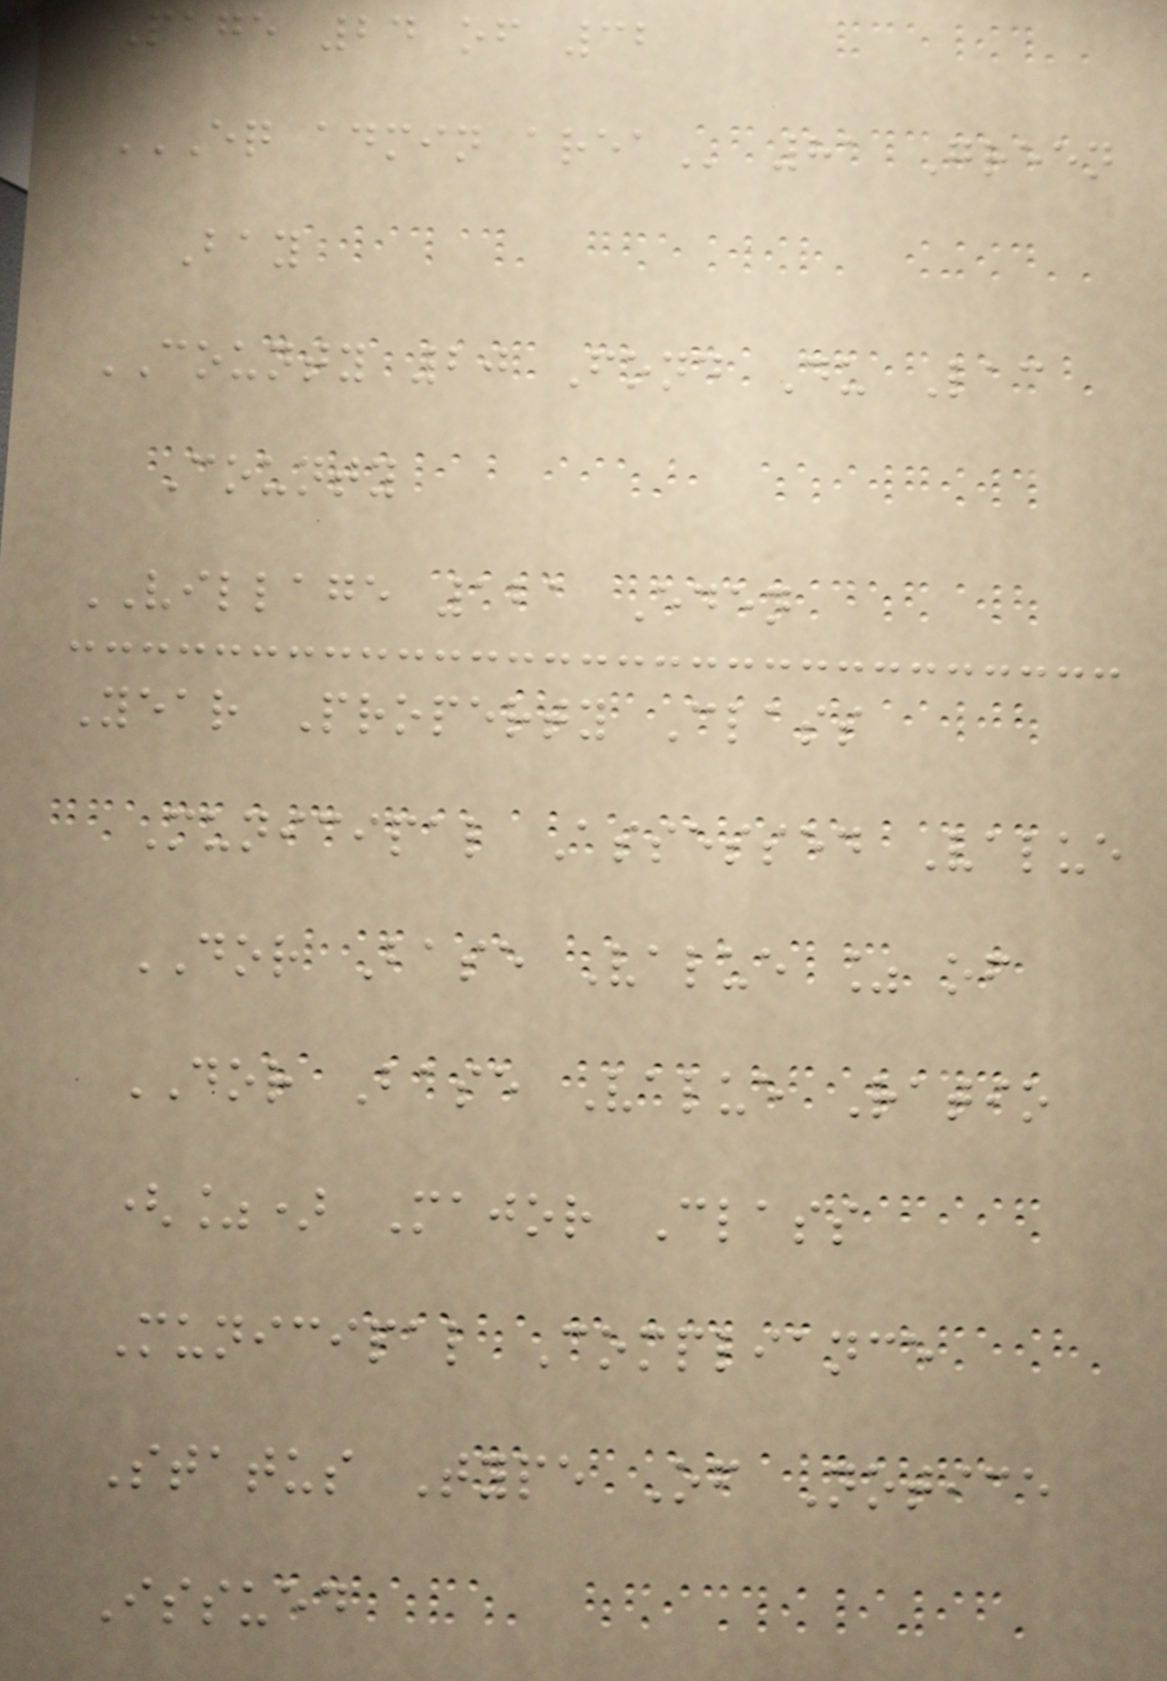Page 24 of 32
EQ ADMIN AREA 81 Green
Bay
COUNTY 20 Fond Du Lac
County
VILLAGE 121 Eden
Year Property Class
Municipal Assessed Value
DOR Base Value % of
DOR Base Value Ratio
(%) Major Class
Municipal Compliance
Status Type Of Notice
Issued
